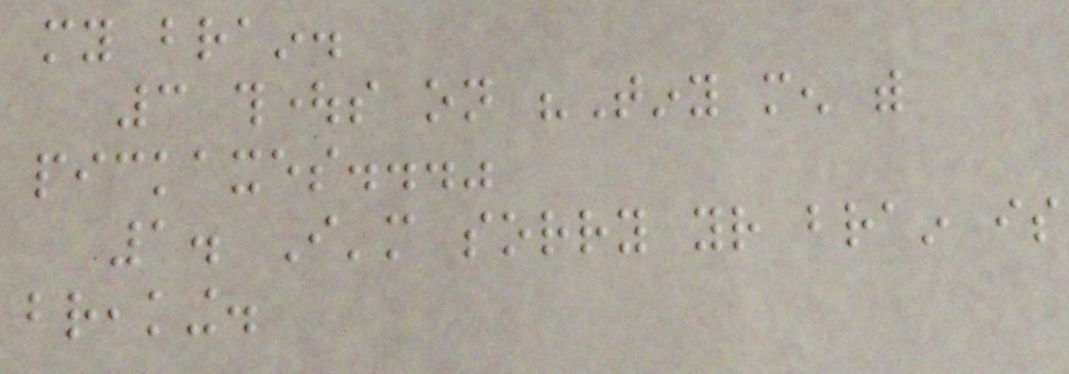my brain.
3 thoughts on "Tiny men with
pickaxes..."
1. I'm sorry your brain is
breaking.
